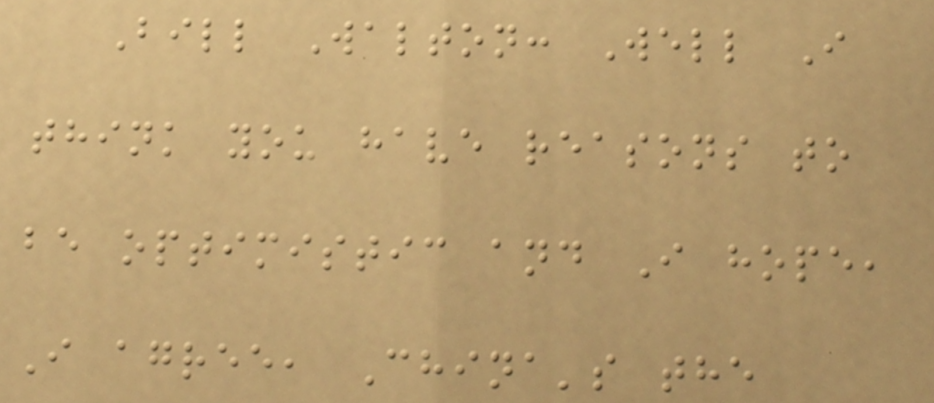Bill Walton: Well I
think you have reasons to
be optimistic and I hope,
I agree, China's the
